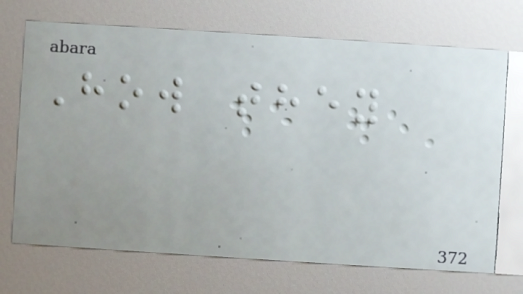How they
